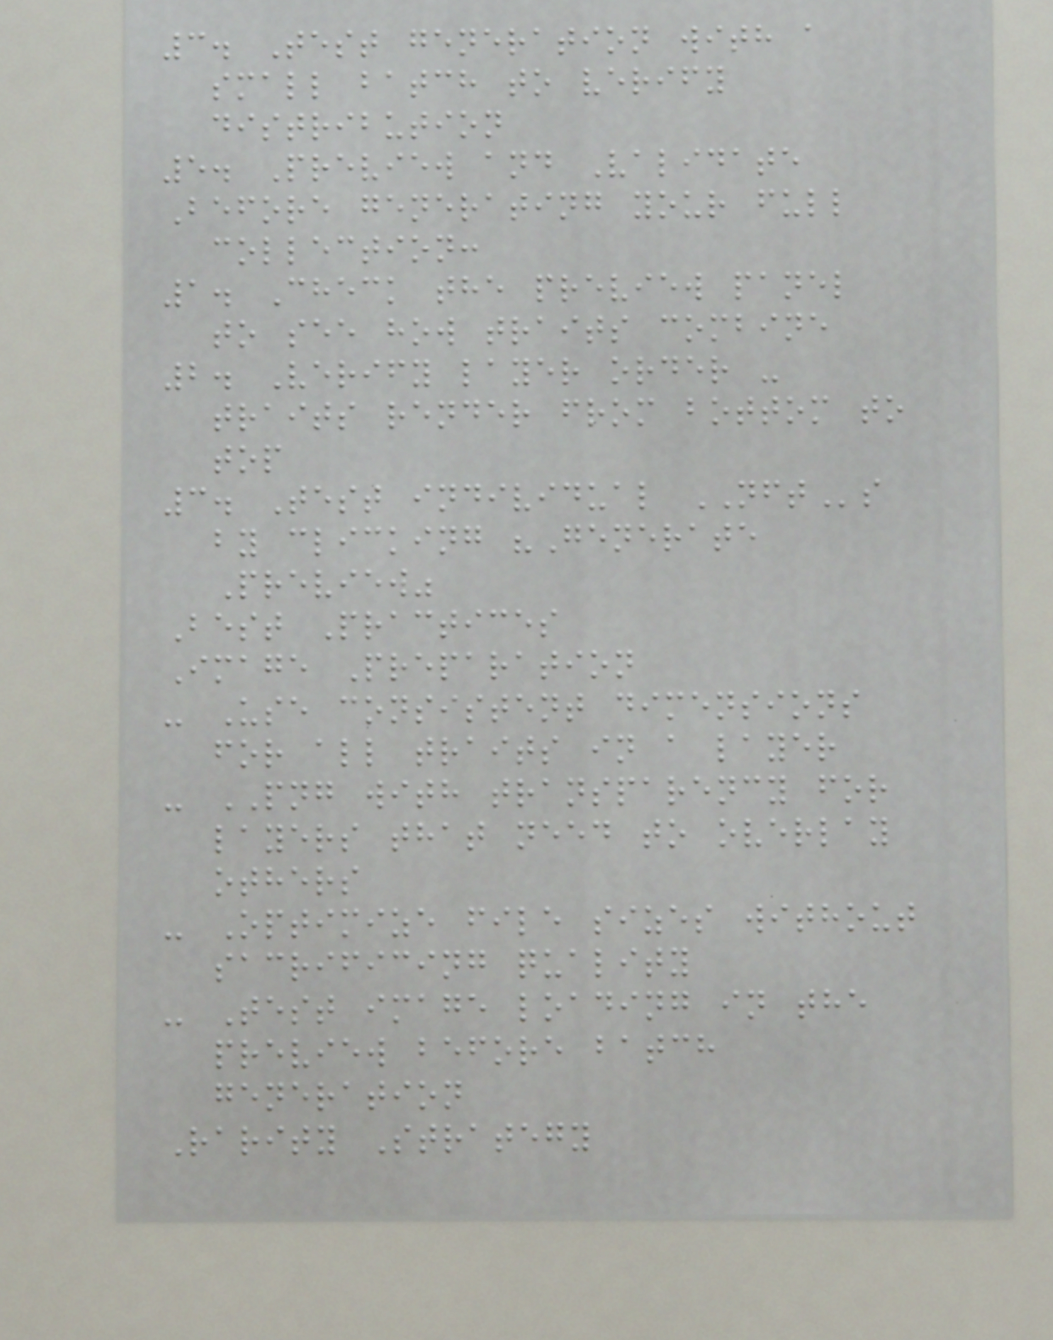3. Test generation with a
small batch to verify
distribution
5. Preview and Validate
Before generating your full
collection:
1. Check the preview panel
to see how traits combine
2. Verify layer order -
traits render from bottom to
top
3. Test individual NFTs
by clicking "Generate
Preview"
Best Practices
Image Preparation
- Use consistent dimensions
for all traits in a layer
- PNG with transparency for
layers that need to overlay
others
- Optimize file sizes without
sacrificing quality
- Test image loading in the
preview before batch
generation
Rarity Strategy
